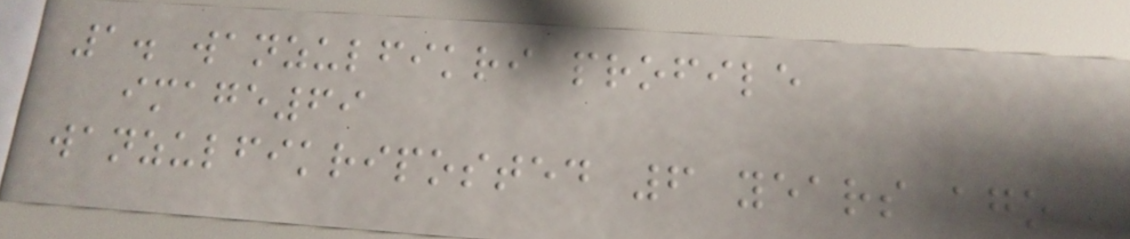1. wanzulfikri profile
image69
wanzulfikriposted 6 years ago
